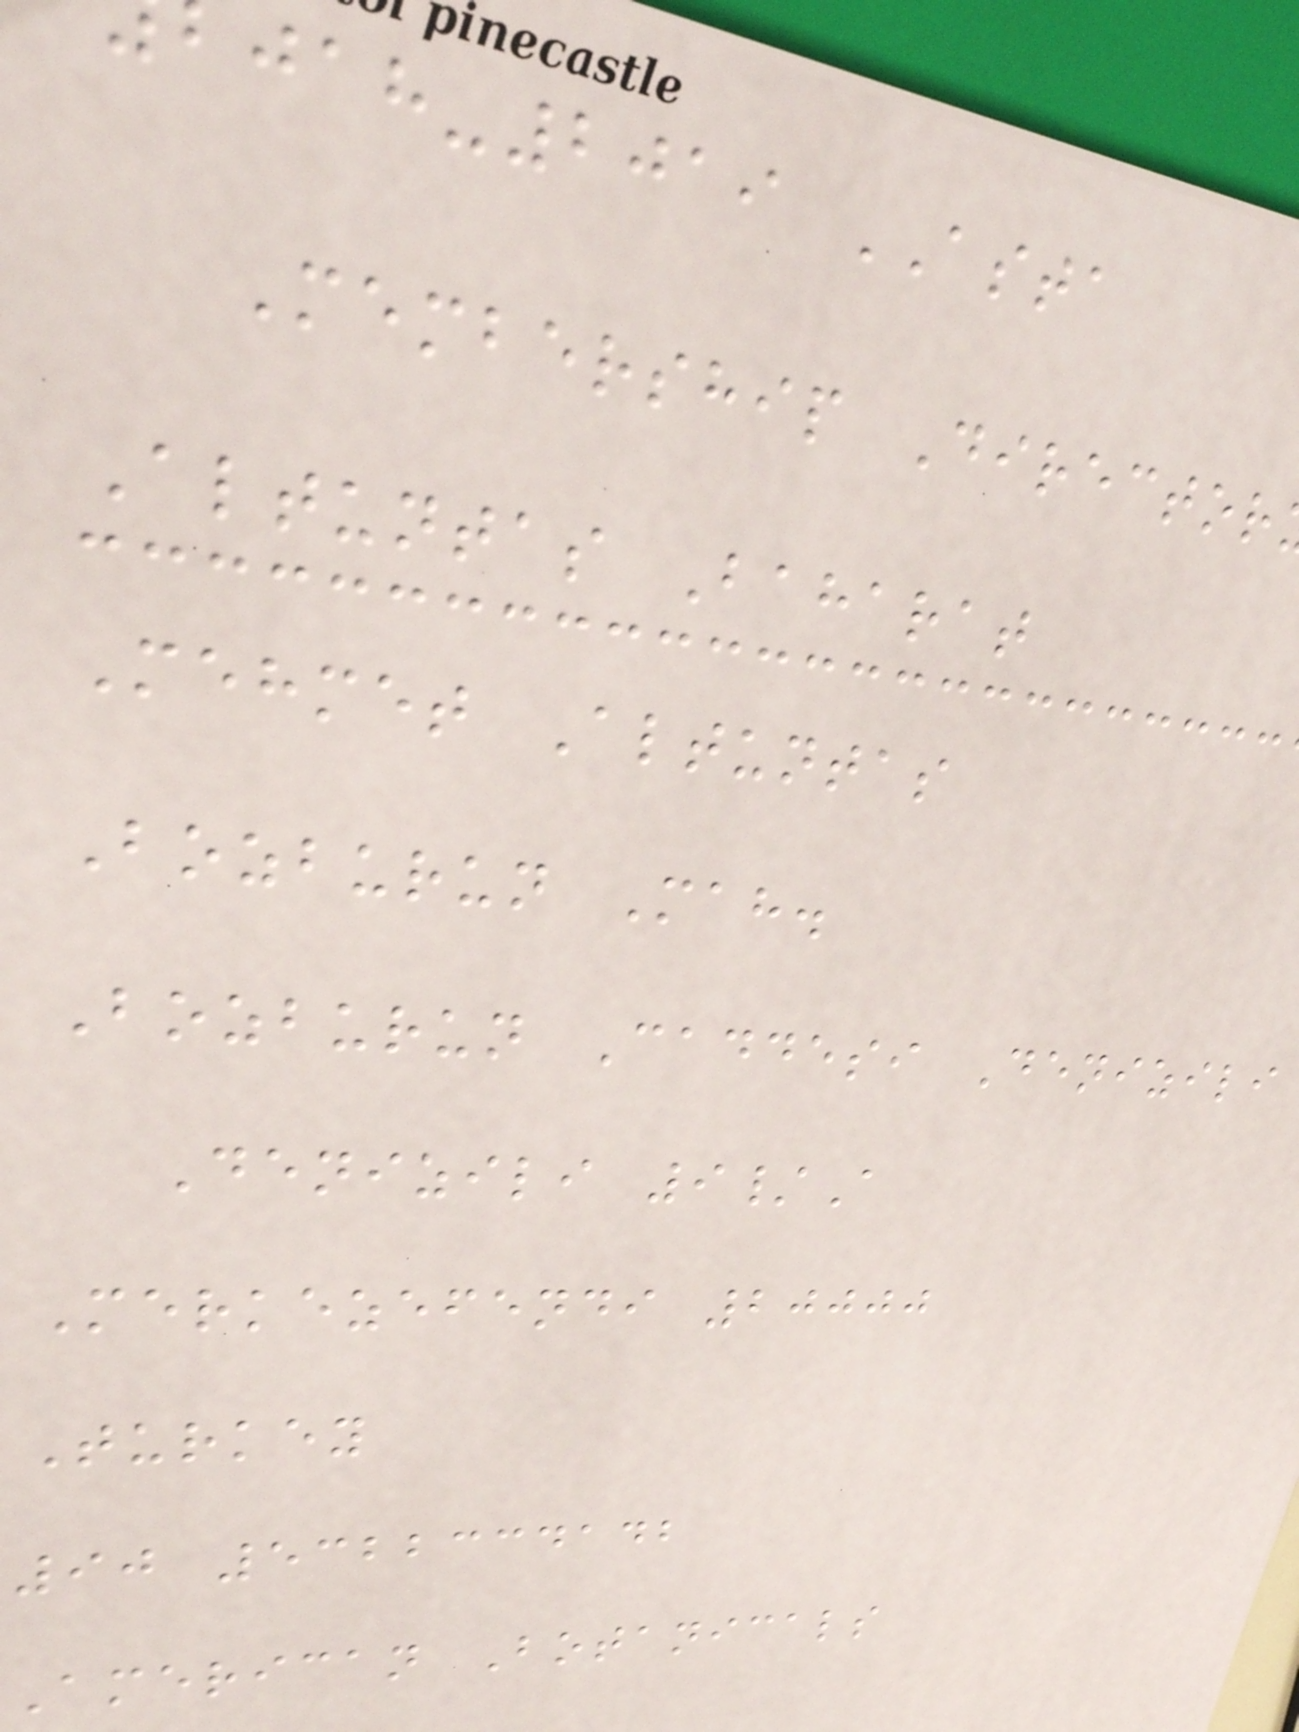-2019 ASTA
Membership Director
Altuntas Baharat
Mehmet Altuntas
Bozburun Mah.
Bozburun Caddesi Denizili
Denizili 9/A
Merkezefendi 20000
Turkey
90 5322334142
American Botanicals
